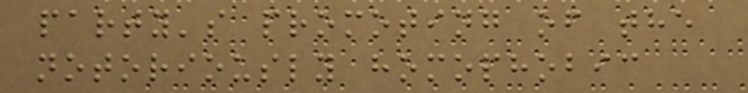party's promoting of the
notoriously homophobic
